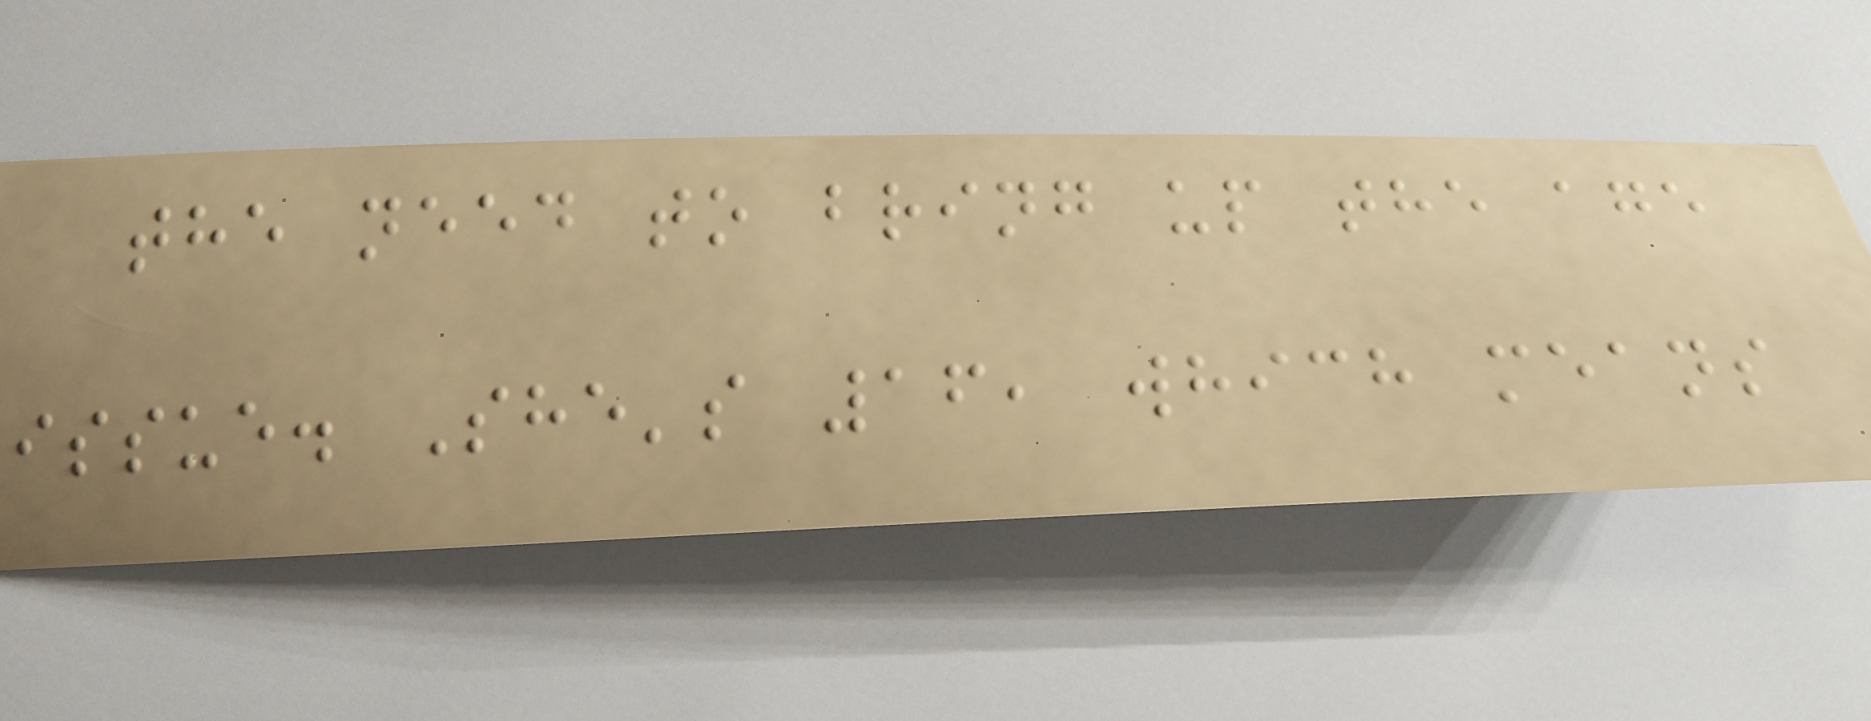the need to bring up the age
issue. She's 16, which means
